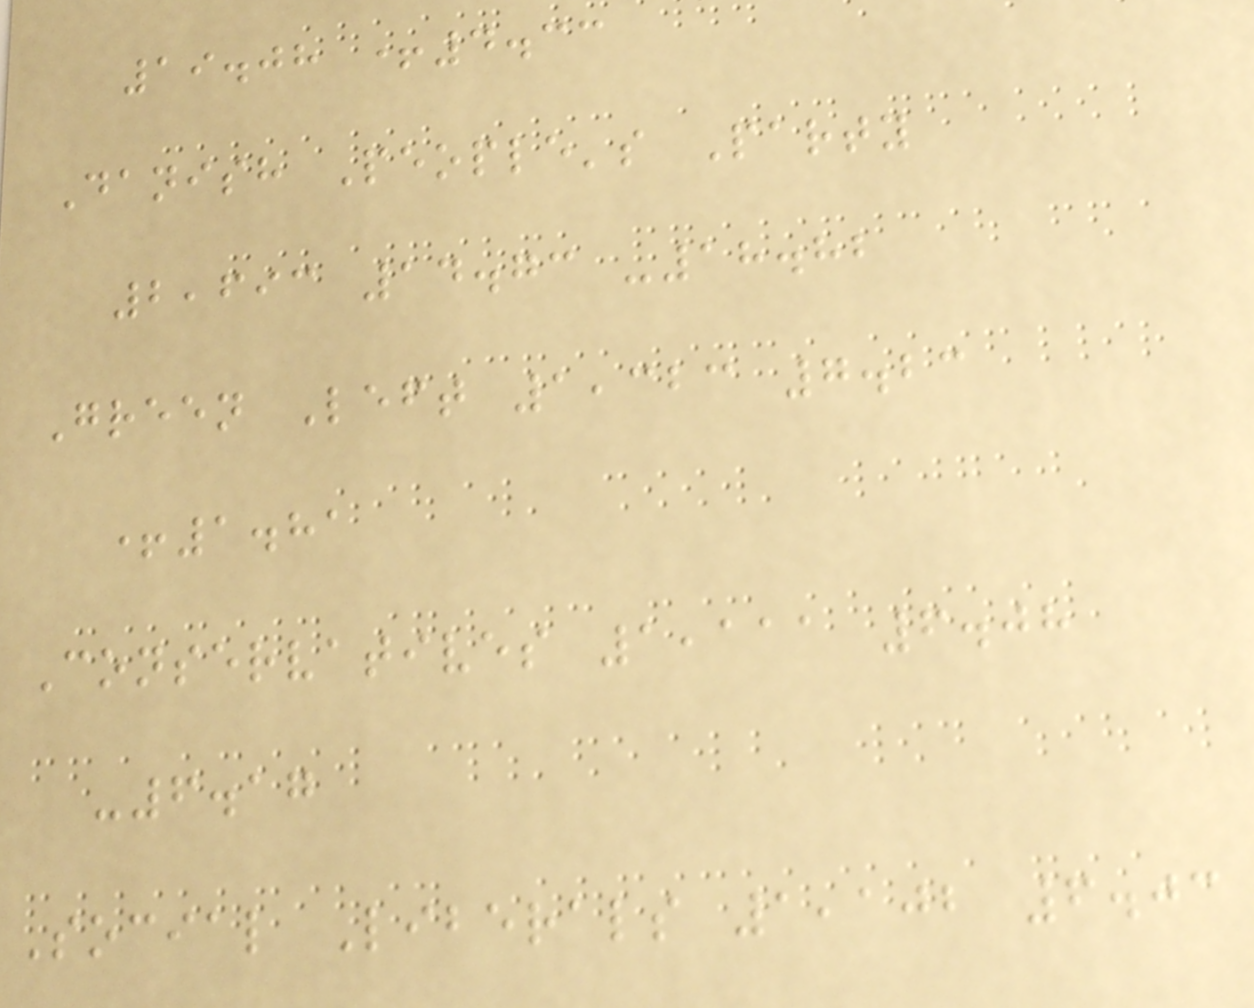19.08 +4.33
Danish People's Party
2,693 14.73 -18.82
Green Left 1,323 7.23
+1.81
Conservatives 1,111 6.08
-6.17
Social Liberals 1,102 6.03
